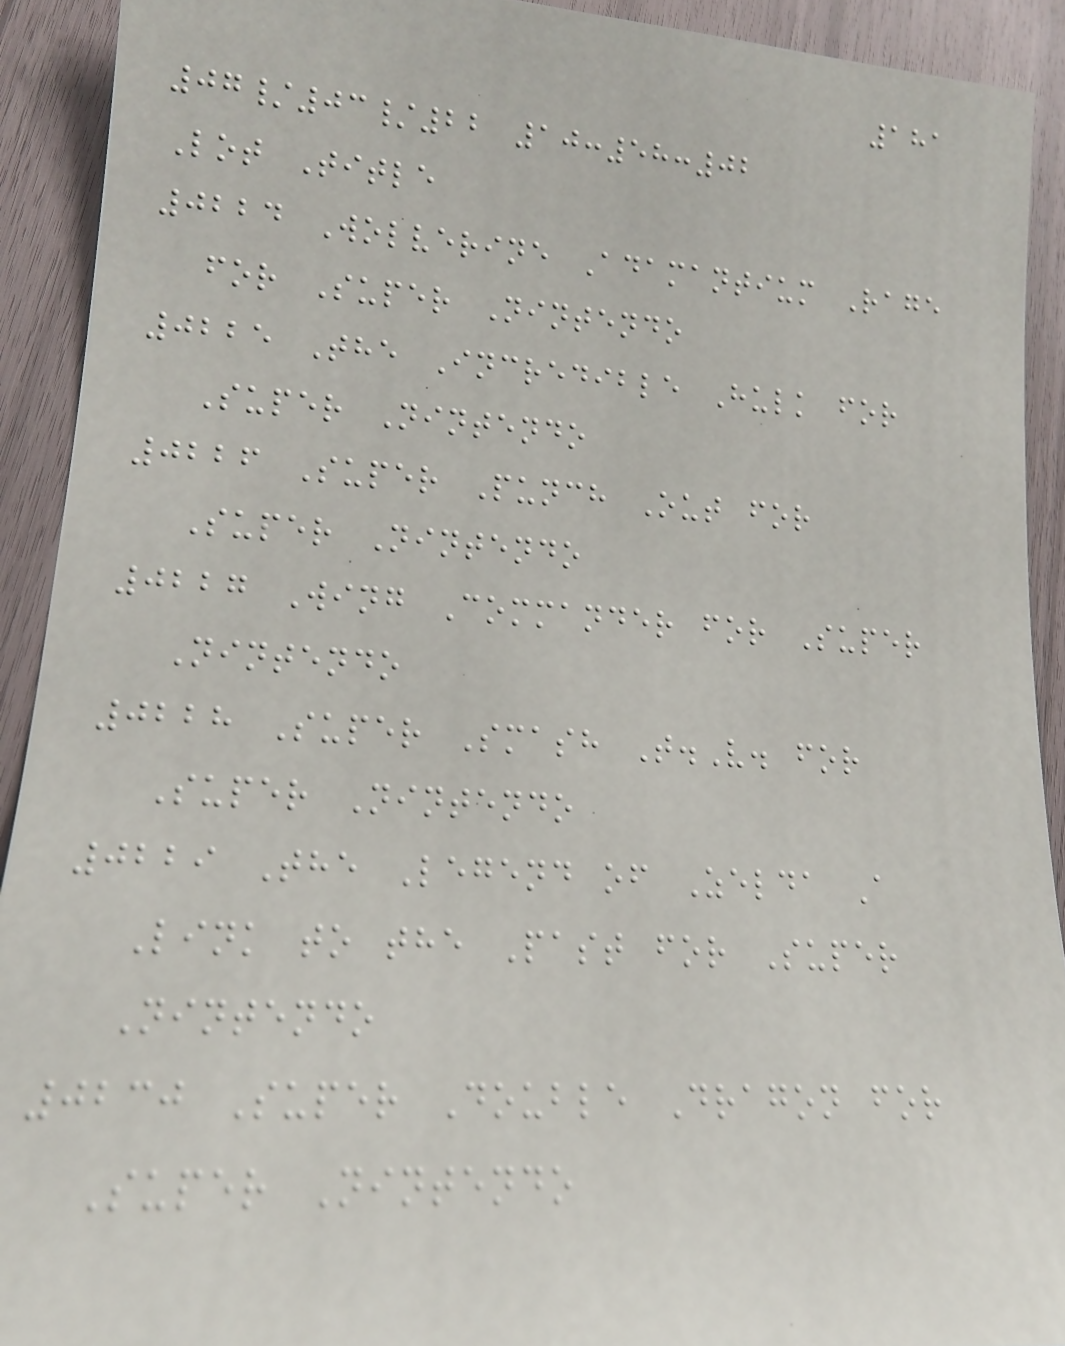181
07/03/22 10:58:02
Lot Title
0224 Wolverine Adamantium Rage
for Super Nintendo
0225 The Incredible Hulk for
Super Nintendo
0226 Super Punch Out for
Super Nintendo
0227 Wing Commander for Super
Nintendo
0228 Super Smash T.V. for
Super Nintendo
0229 The Legend of Zelda A
Link to the Past for Super
Nintendo
0230 Super Double Dragon for
Super Nintendo
